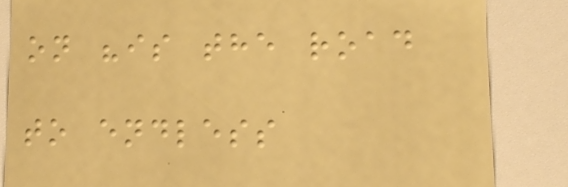on "is the road
to endless
